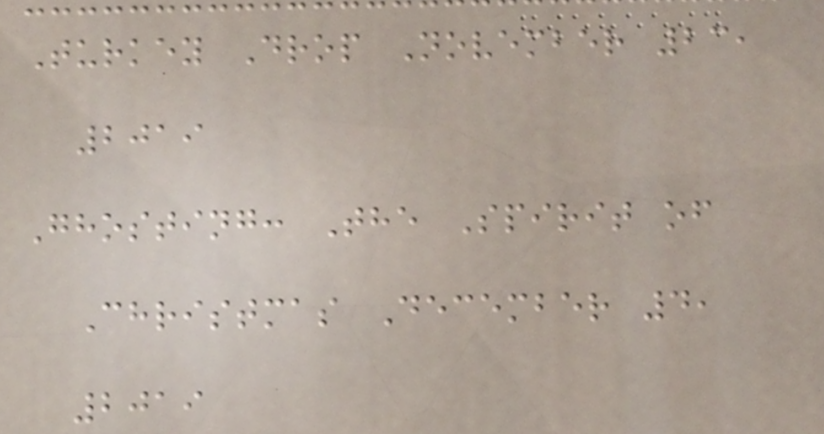Turkey Drop November 23,
2019
Ghosting: The Spirit of
Christmas December 4,
2019
